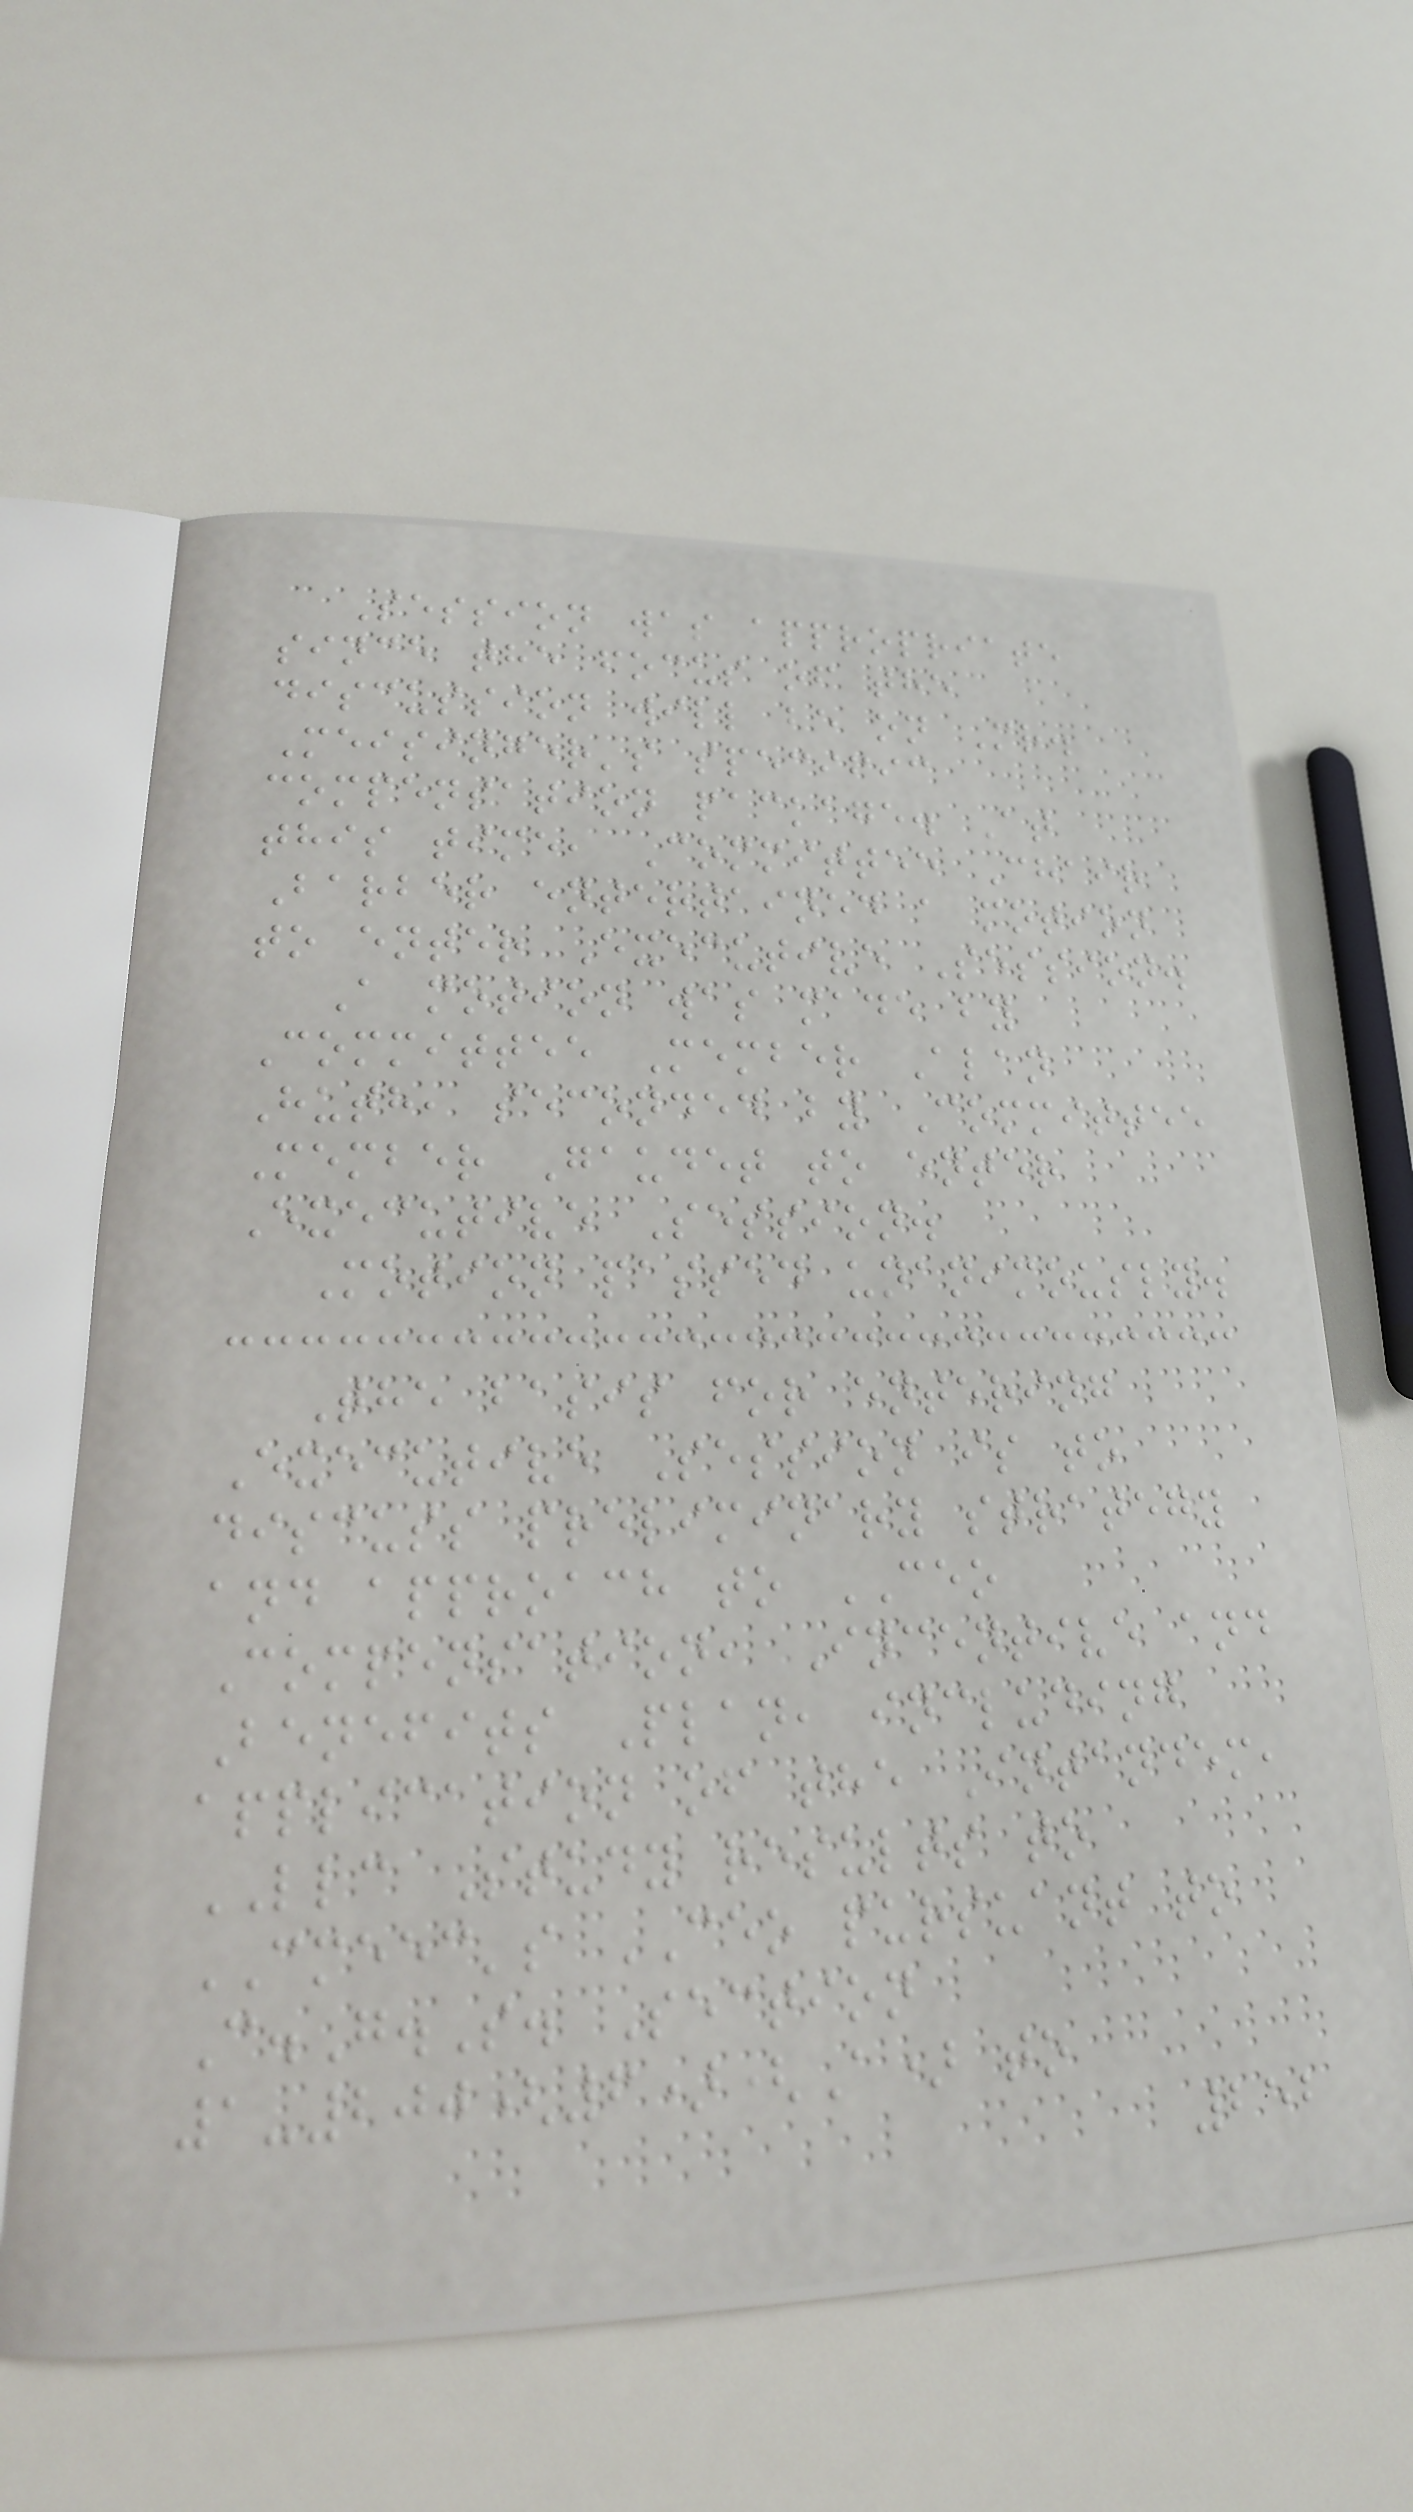Session was appropriate
since the focus of the
discussion will be on Mr.
Meisinger's specific
compensation package. At
this time, Committee Chair
Barber entertained a motion
to enter Executive Session.
A motion was made by
Committee Member Alan
Huth, seconded by Committee
Member Gaudet to enter
Executive Session.
Motion passed unanimously.
The basis for entering
Executive Session is to
discuss preliminary strategy
and approach to CEO
Compensation, Incentive and
Benefits Plan, including
application of the Intandem,
LLC Study results to
CMEEC's CEO pursuant to
C.G.S. Section
1-200(6)(A) to
252
